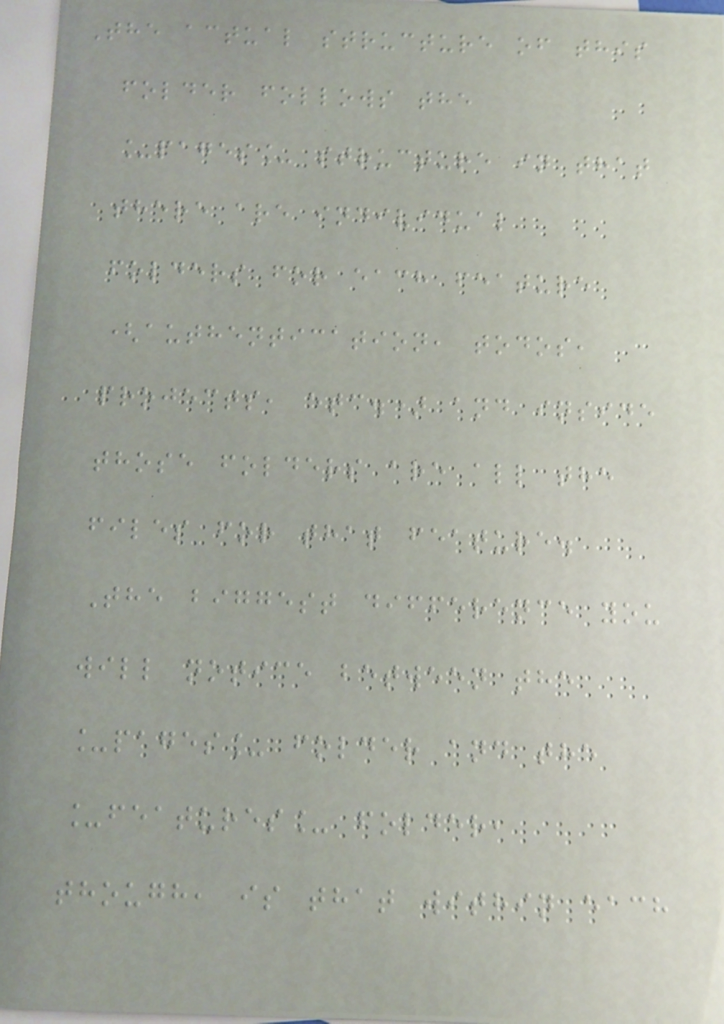The actual structure of this
folder follows the
_pages_ structure in that
there are individual
folders for each feature
(authentication, todos,
projects, etc.) and inside
those folders are all the
files for that feature.
The biggest difference you
will notice between the
_pages_ folder and the
_features_ folder,
though, is that within each
